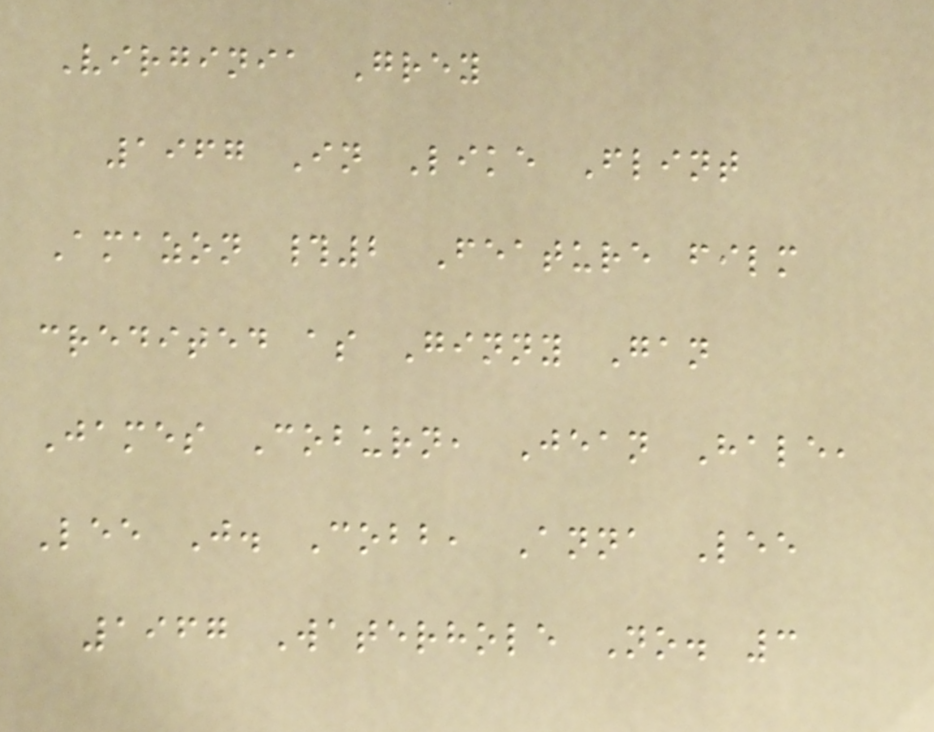Virginia Grey
1967 In Like Flint
Amazon #2 Feature film
credited as Ginny Gan
James Coburn, Jean Hale,
Lee J. Cobb, Anna Lee
1967 Waterhole No. 3
